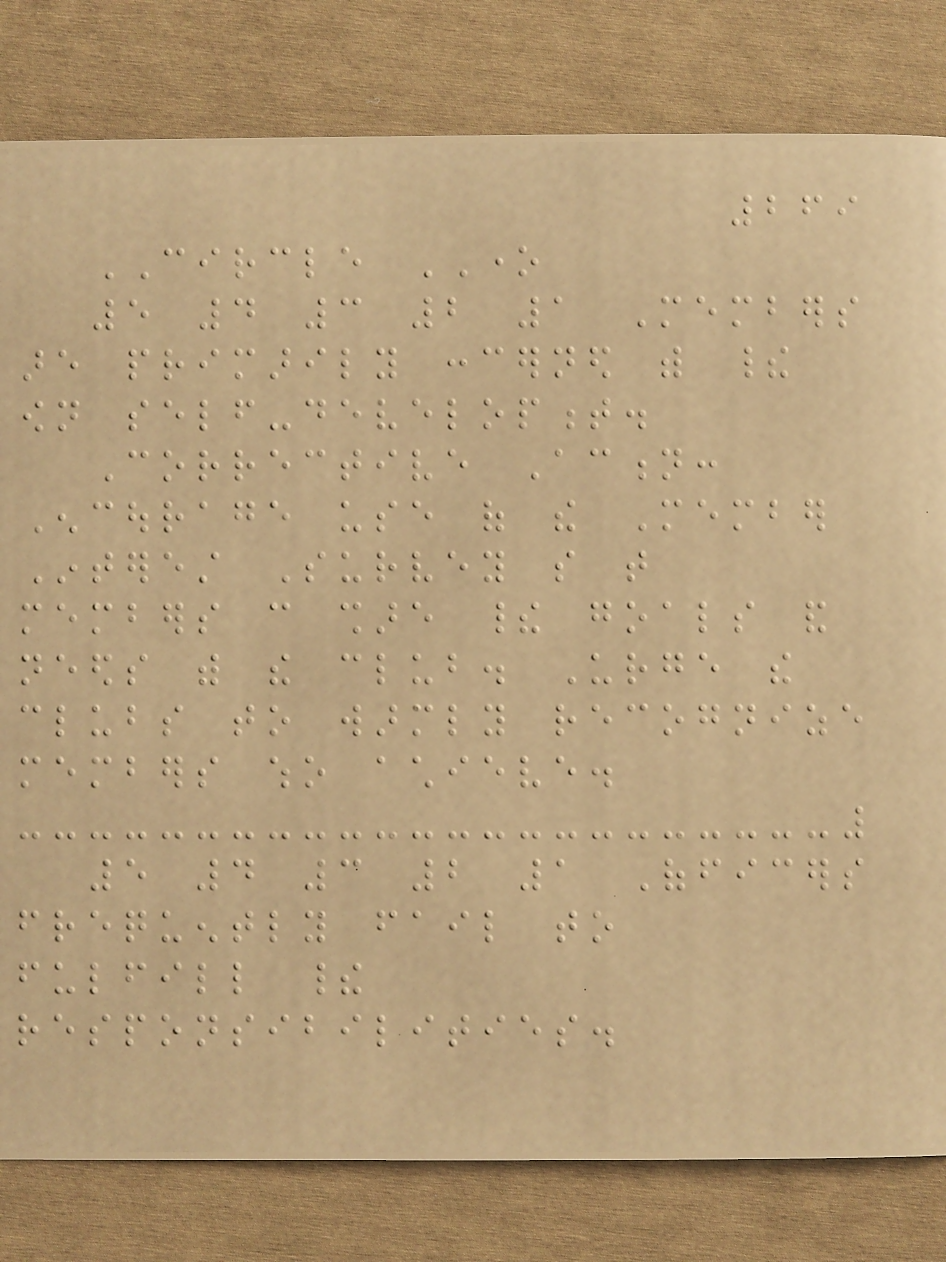269
CIRCLE ONE
5 4 3 2 1 Members
are primarily concerned with their
own self-development.
Corrective Action:
Encourage use of the Member
Interest Survey so that
members can share their goals and
needs with the club. Urge the
clubs to warmly recognize
members who achieve.
5 4 3 2 1 Officers
frequently fail to
fulfill their
responsibilities.
